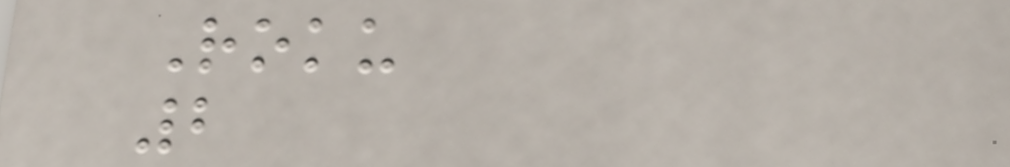Roku
2
